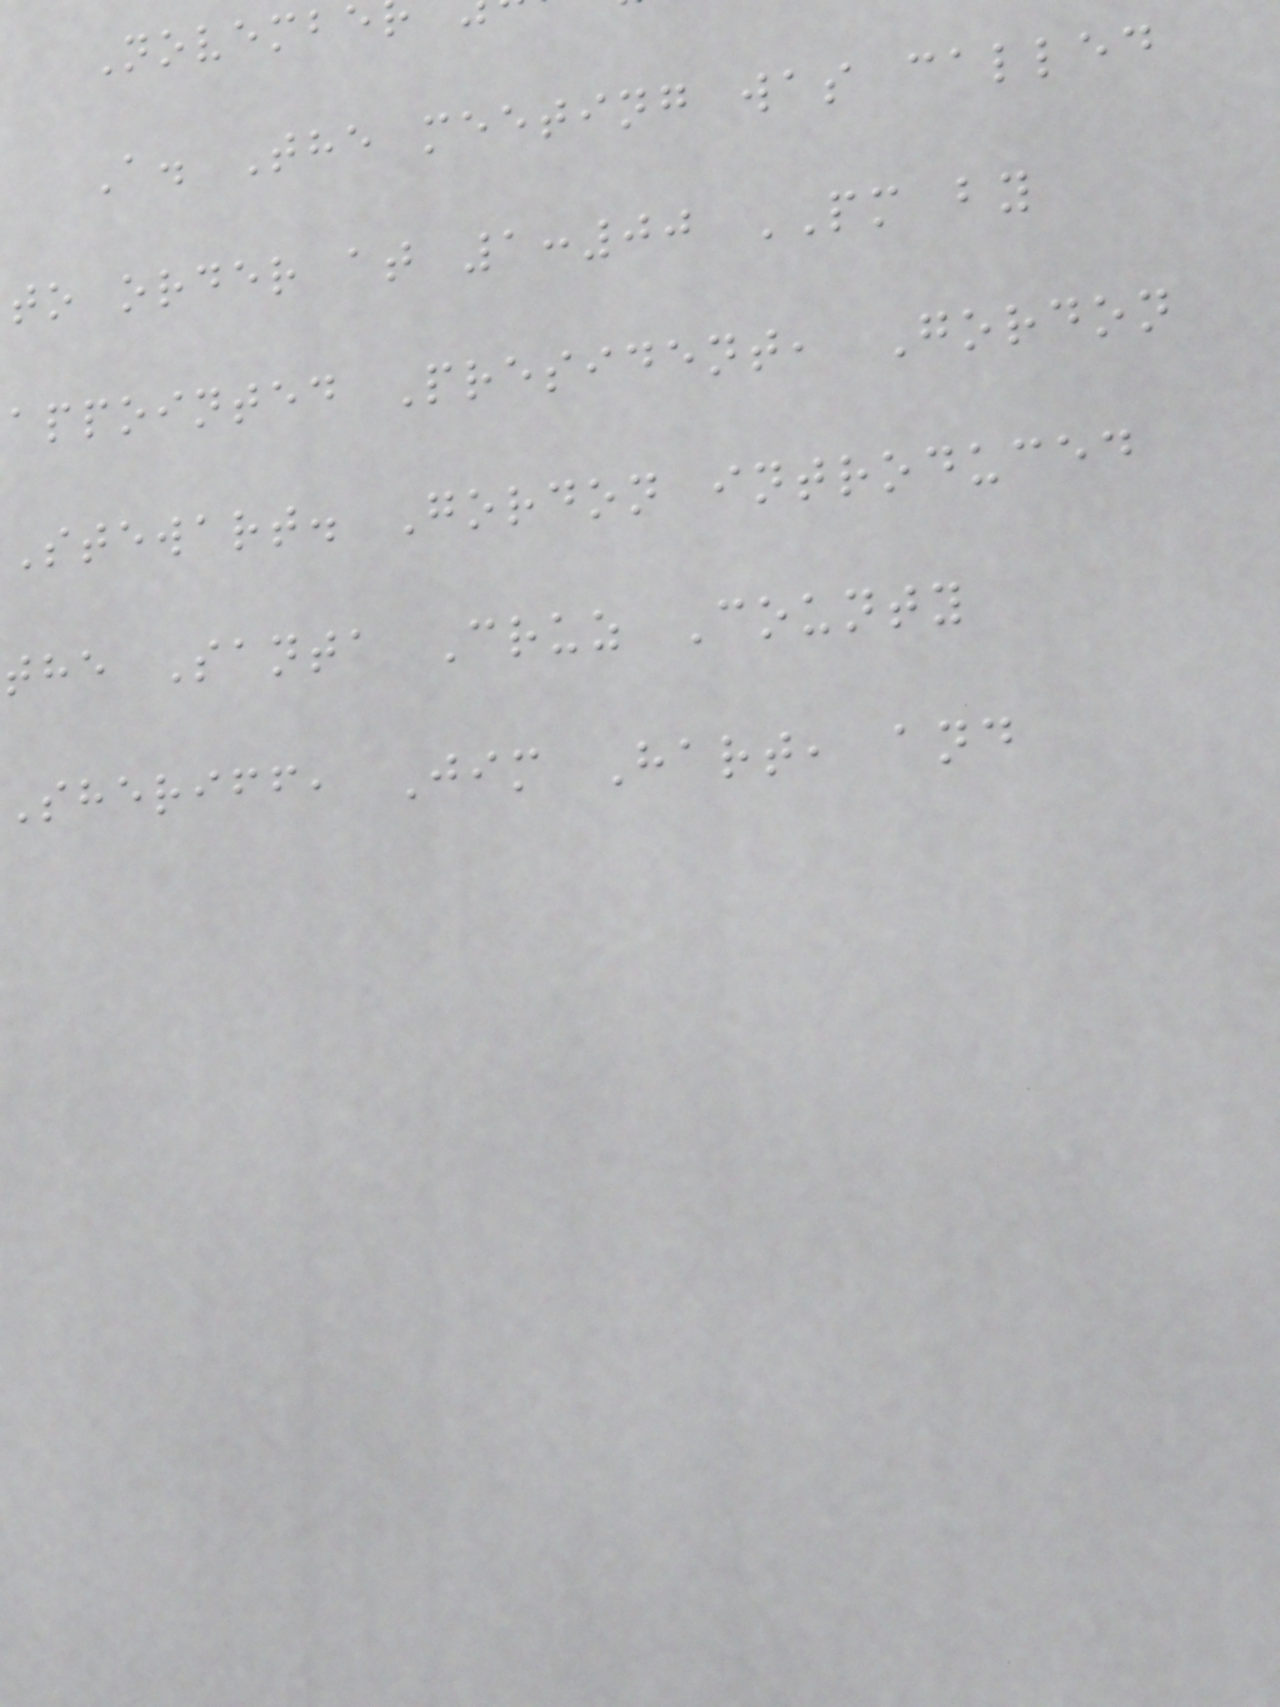Novembe
A. The meeting was called
to order at 1:00 PM by
appointed President, Gordon
Stewart. Gordon introduced
the Santa Cruz County
Sheriff, Jim Hart, and
